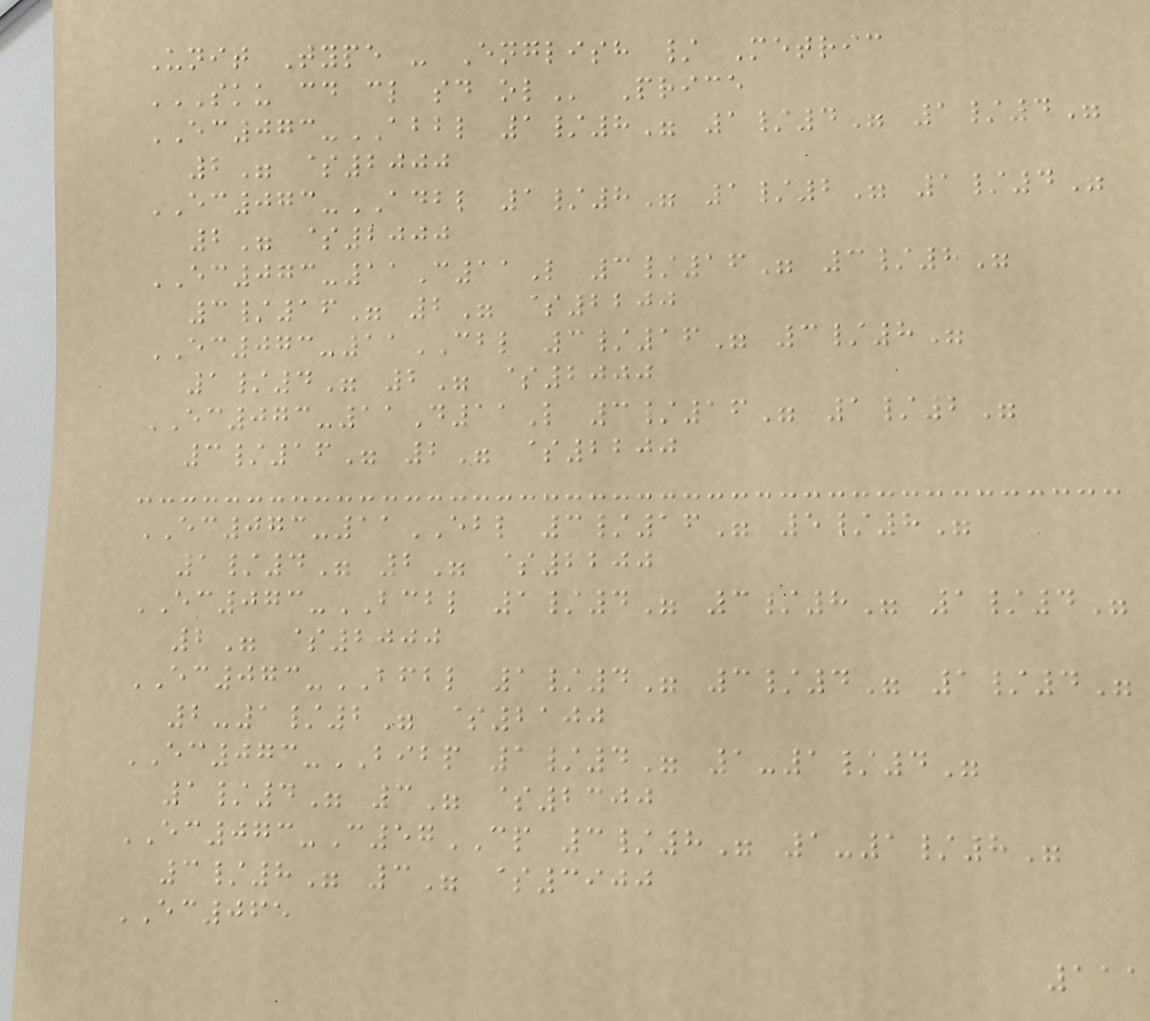Unit Type - English / Metric
SKU CD CL SD OL Price
EC073-ABBL 1/8" 1/4" 1/4"
2" $2000
EC073-ADBL 1/8" 1/2" 1/4"
2" $2000
EC073-11C11L 3/16" 3/8"
3/16" 2" $2200
EC073-11CBL 3/16" 3/8"
1/4" 2" $2000
EC073-11D11L 3/16" 1/2"
3/16" 2" $2200
EC073-11EBL 3/16" 5/8"
1/4" 2" $2200
EC073-BCBL 1/4" 3/8" 1/4"
2" $2000
EC073-BFBL 1/4" 3/4" 1/4"
2-1/2" $2100
EC073-BIBP 1/4" 1-1/4"
1/4" 3" $2300
EC073-C57CP 3/8" 1-1/8"
3/8" 3" $3900
EC065
111
